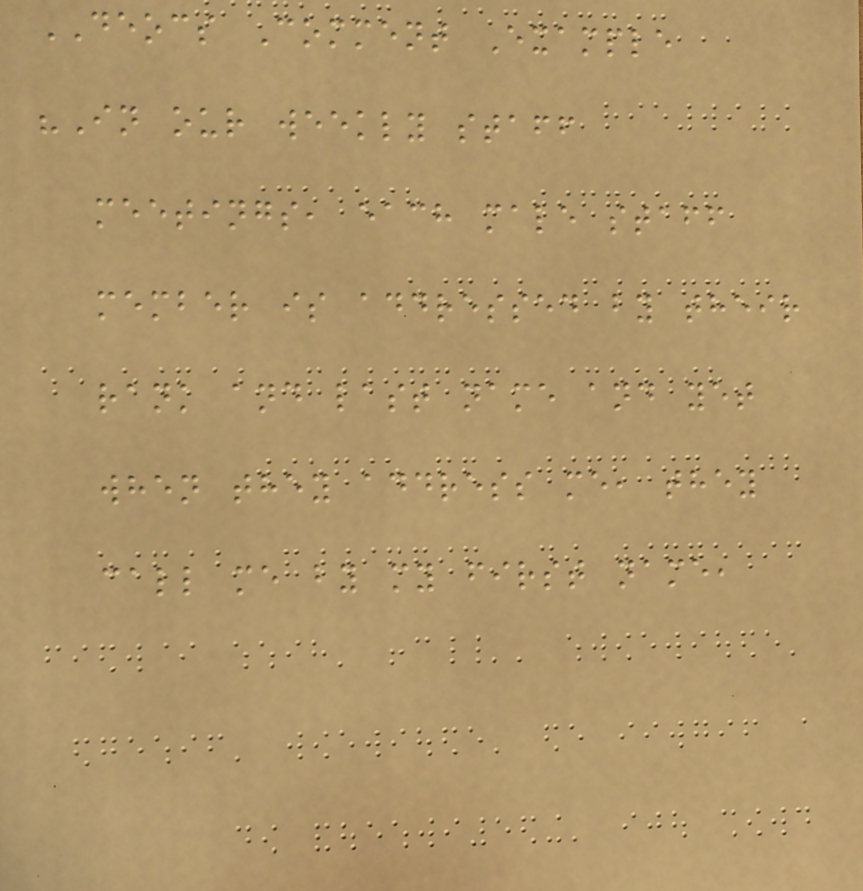DEOCS Comment Example
"In our weekly staff
meetings, each male staff
member is addressed by their
rank and last name and yet
when they address me, they
call me by my first name,
